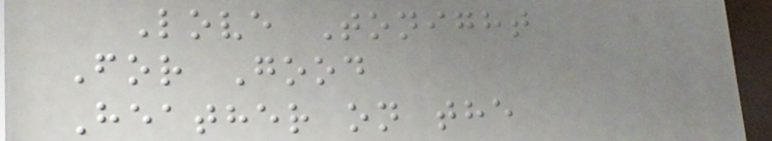Love Tonight
For Good
Heather on the
